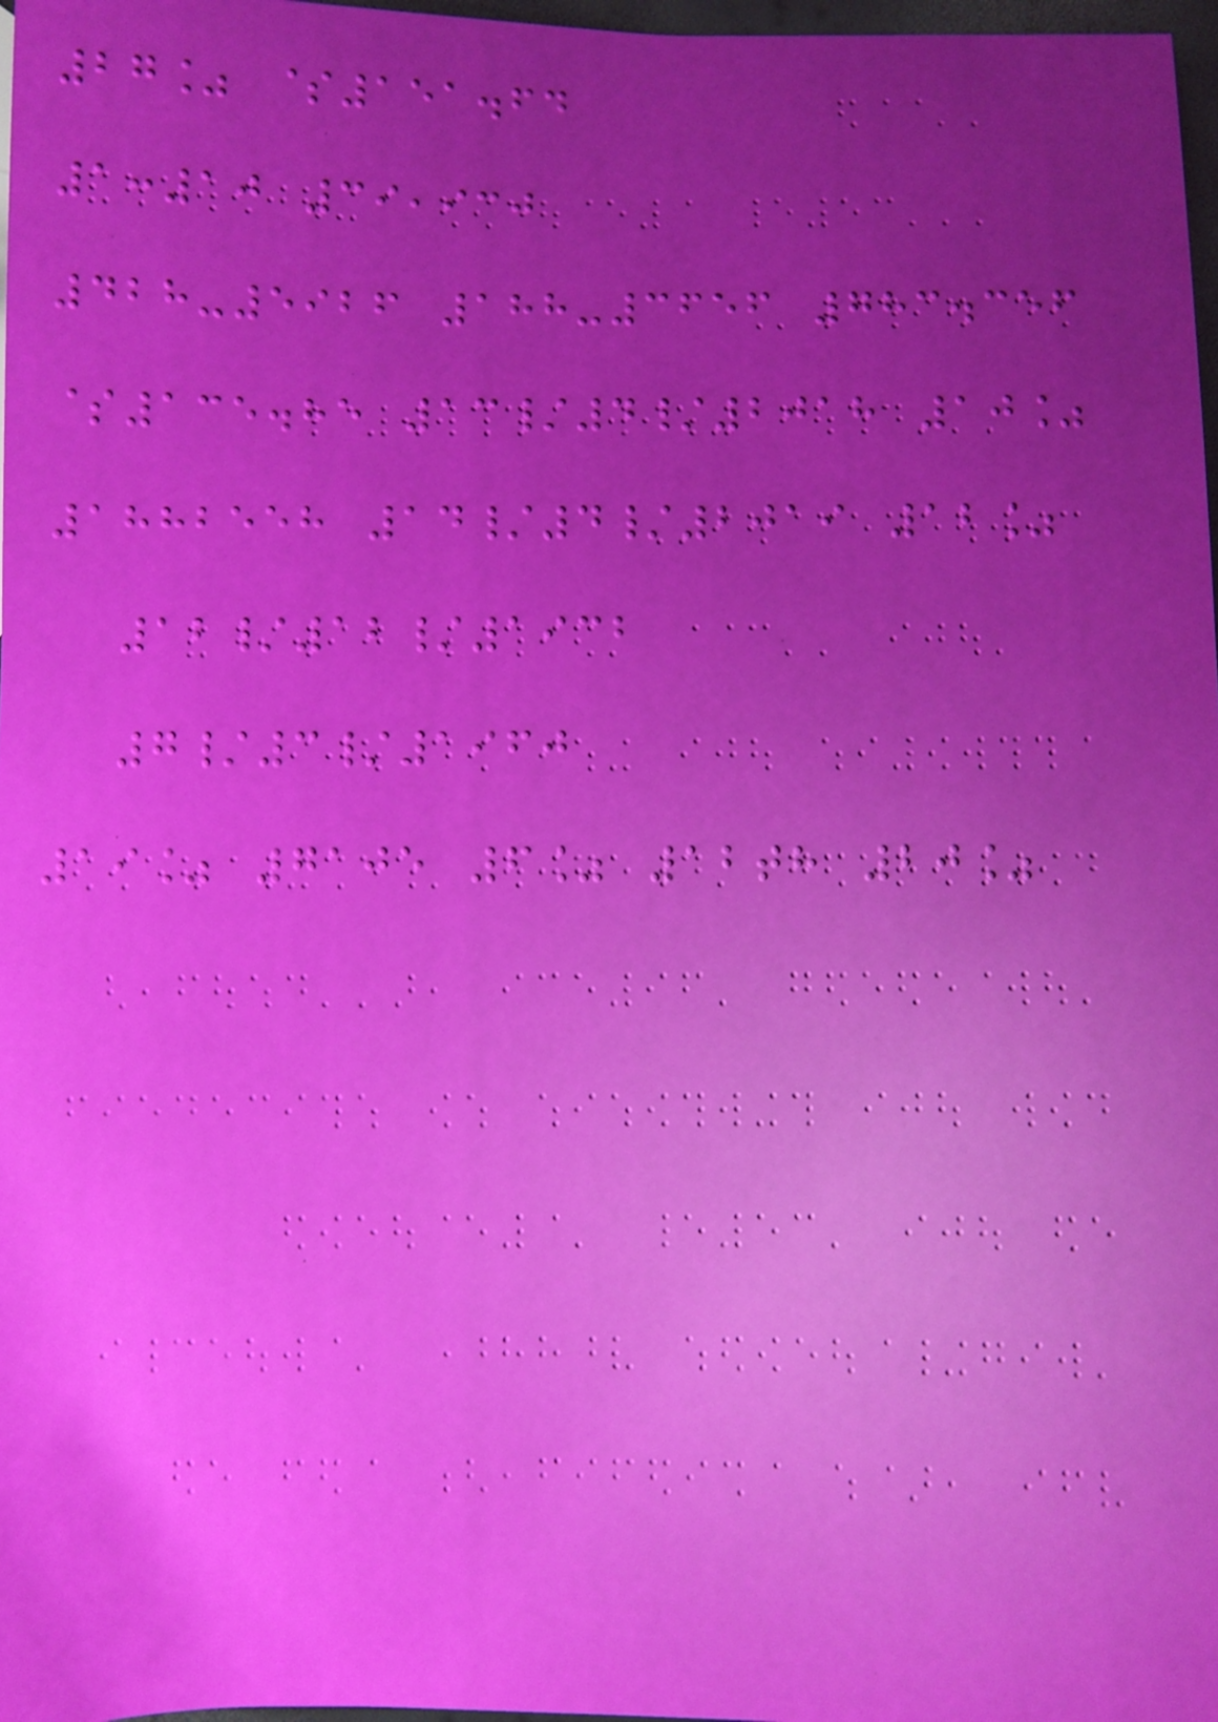27% $151.64
1:10 39,930
428-5926 188-3656 783.356
$135.85 13/4/2018 10%
1882558 14/4/2019 12%
12/12/1932
7/3/1960
19% 7105 6% 12th 20%
